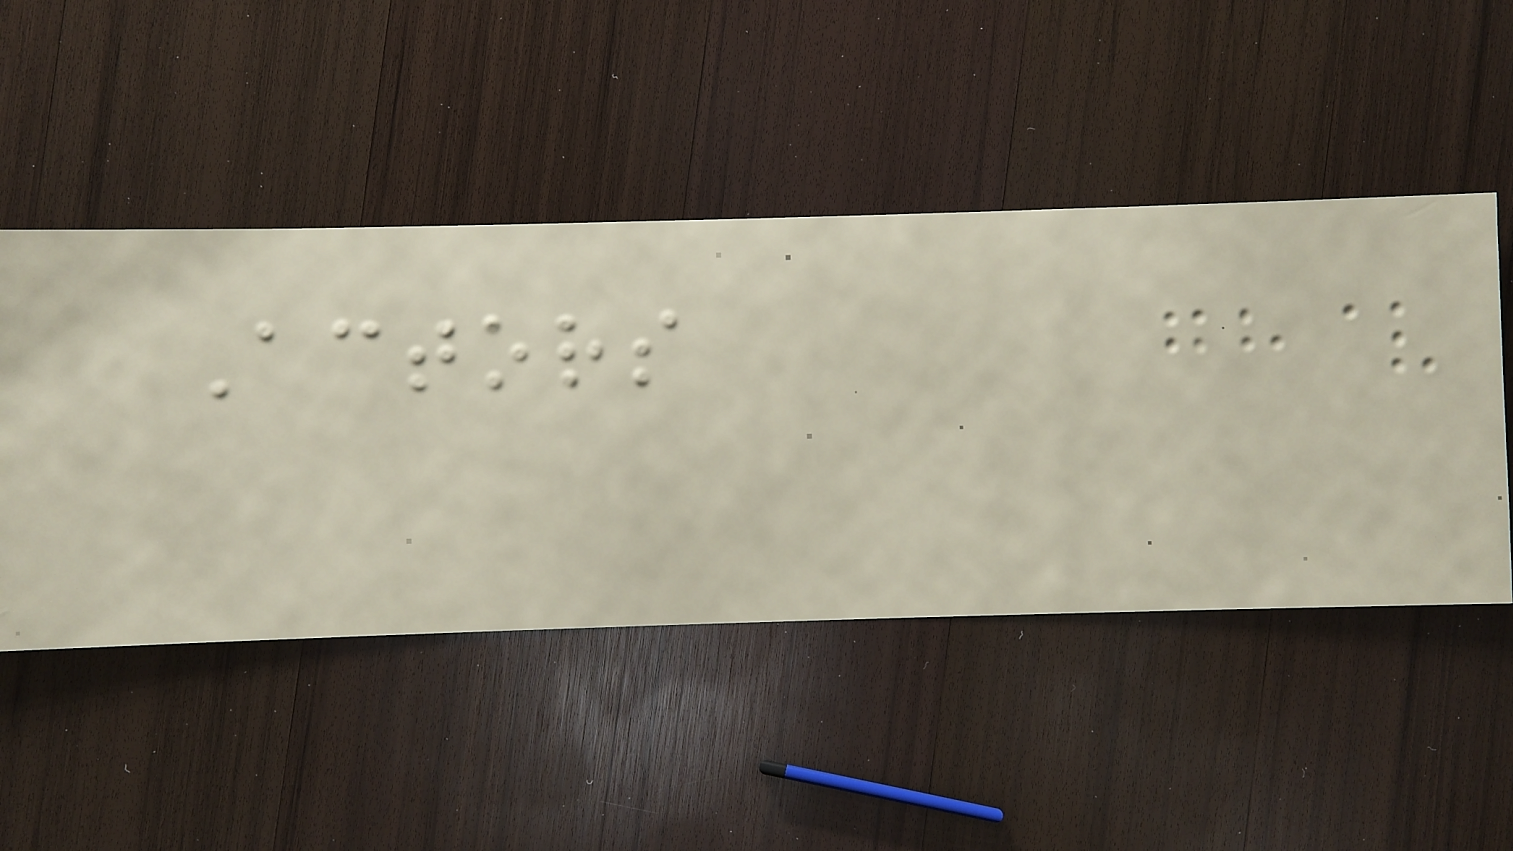Actors
